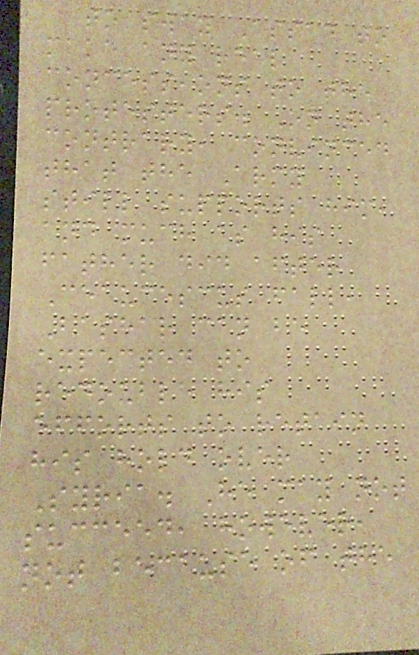to sway Assad to
make any real
concessions to the
protesters. On the
contrary, convinced
that the Army
still supports him,
and much as his
father did after
Ceaucescus fall,
Bashar can be
expected to
redouble his
efforts to retain
his hold over
Syria. He may not
succeed, however,
not because of the
